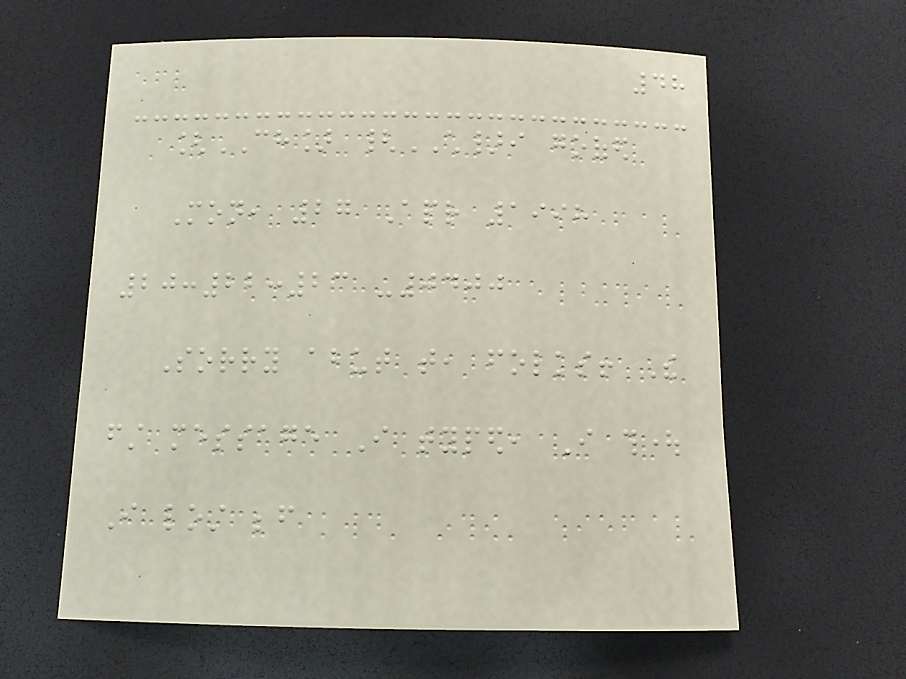48
[CH] {CH}i goofed
Mon, 27 Apr 1998
20:22:23 -0400
Sorry abut that, folks! The
first message I typed, I thought
I lost before
